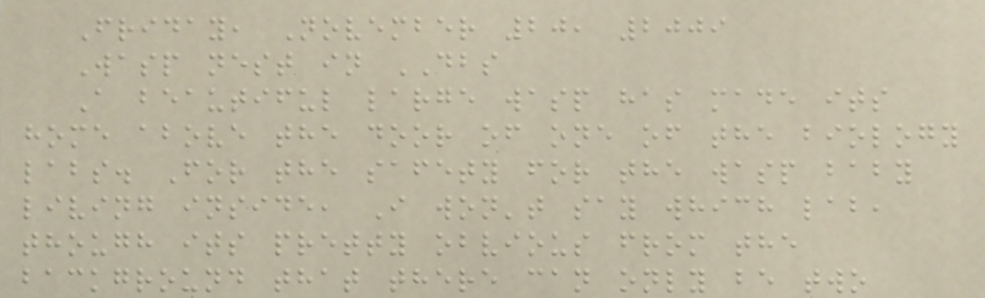Friday, November 20, 2009
Wasp nest in DBS
A beautiful large wasp has made its
home above the door of one of the biology
labs. For the safety for the wasp baby
living inside, I won't say which lab,
though its pretty obvious from the
background that there can only be two
